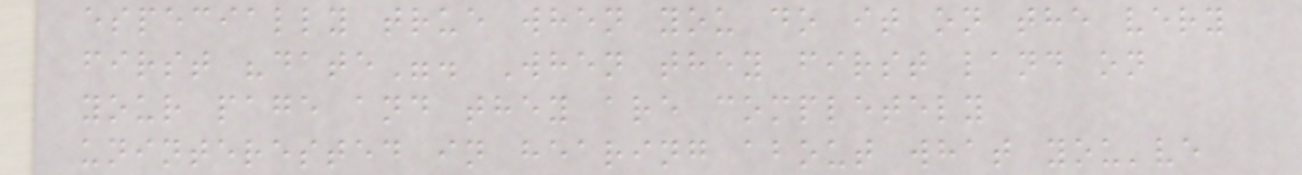especially true when you do it on the very
first "date". When they first land on
your page and they are completely
uninterested in hearing about what you've
